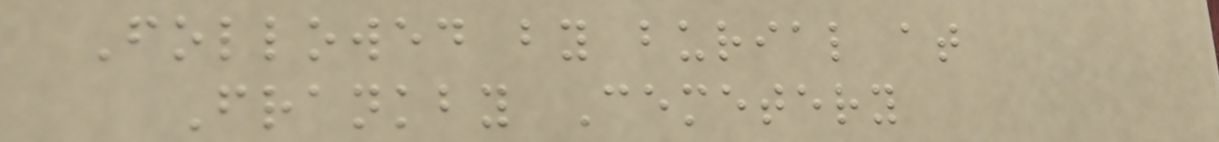Followed by burial at
Frankby Cemetery
